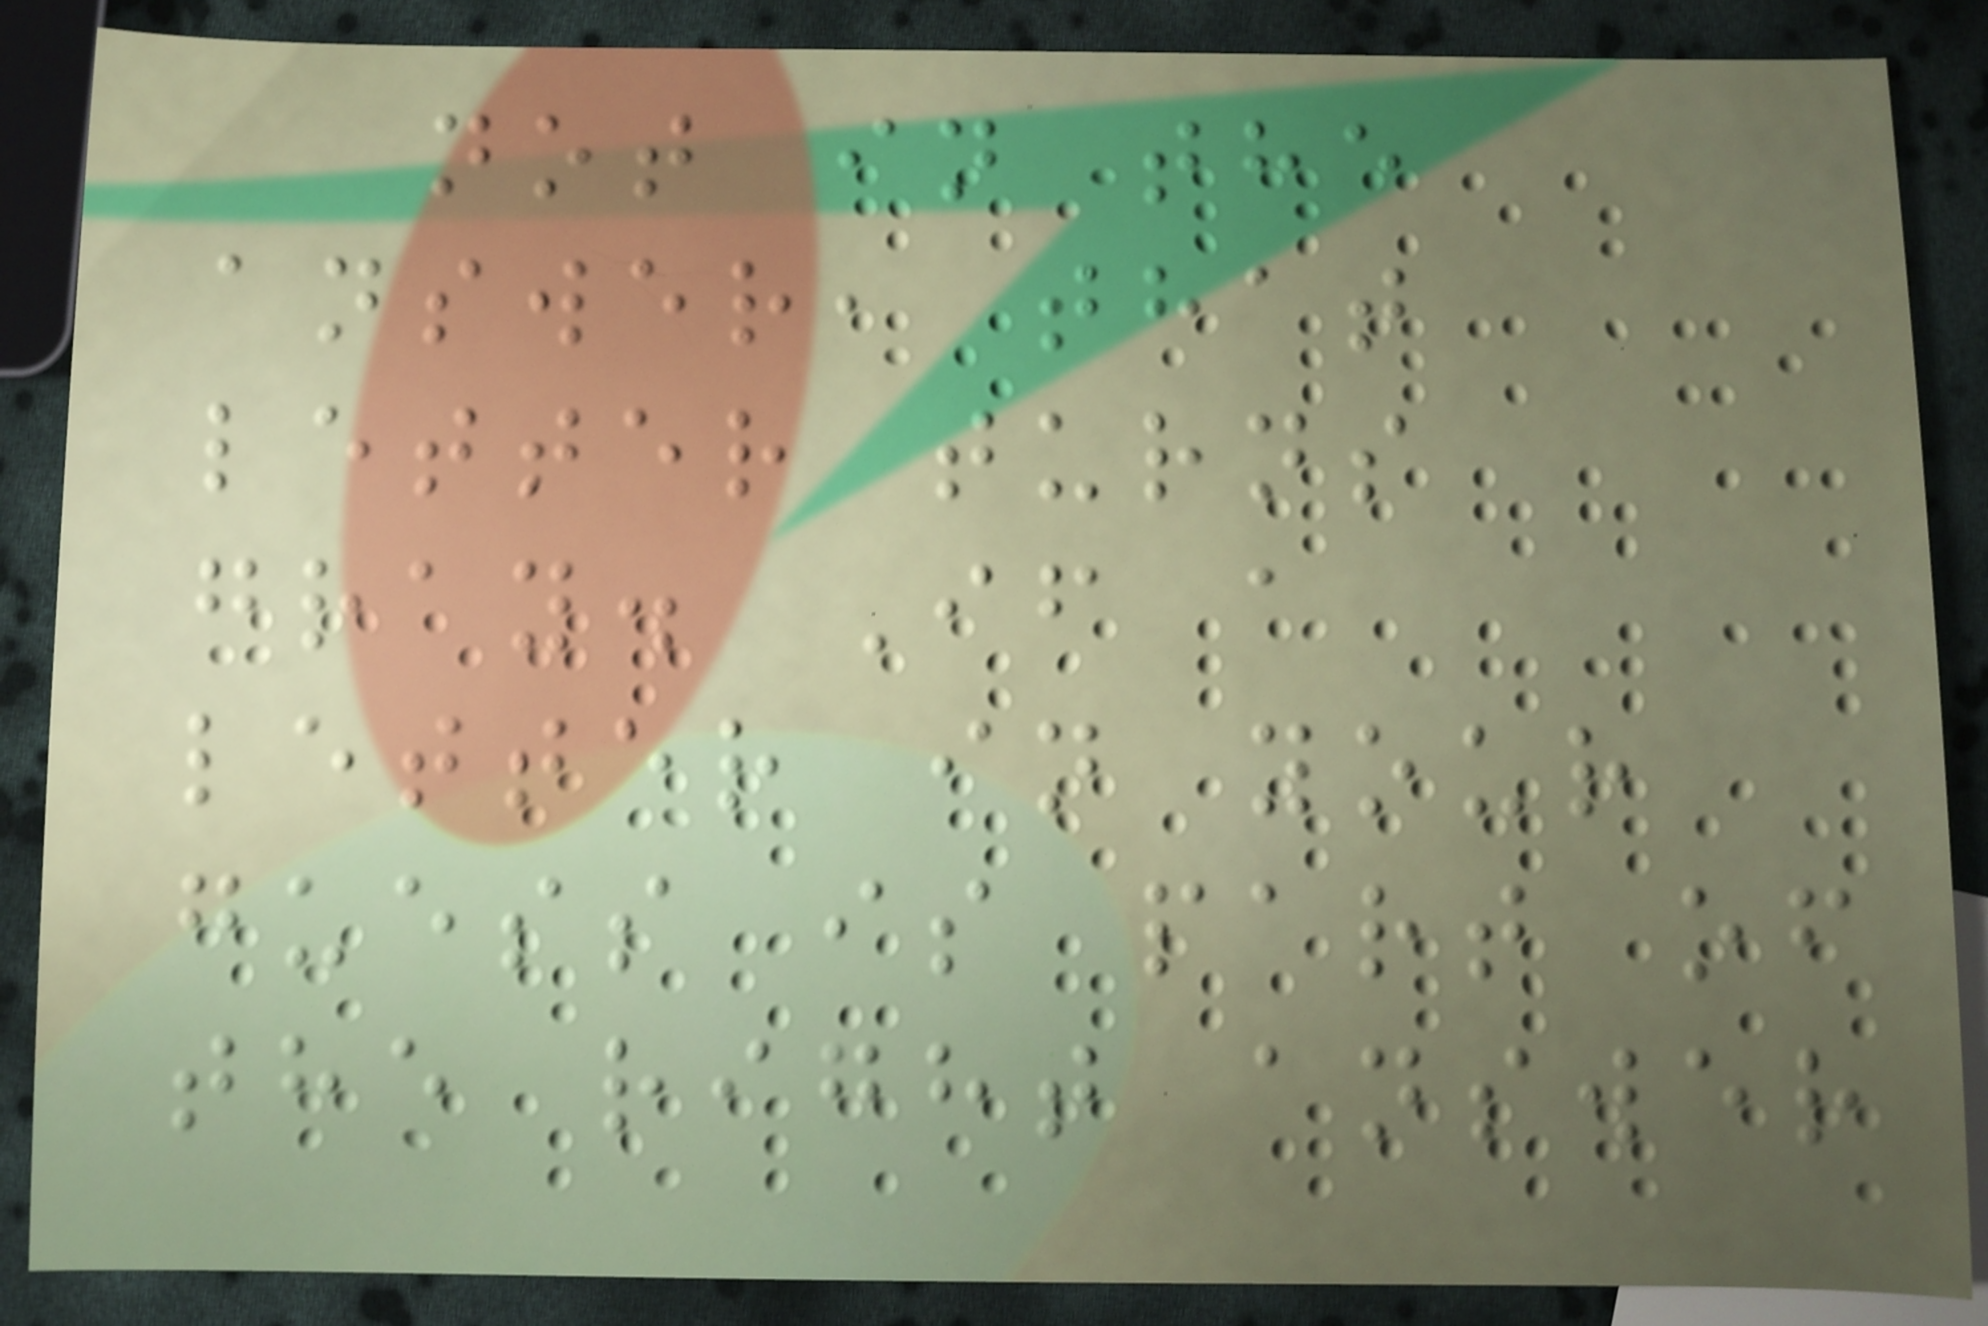not in the
answer, that
letter turns
gray. If a
letter in your
guess is part of
the right answer
